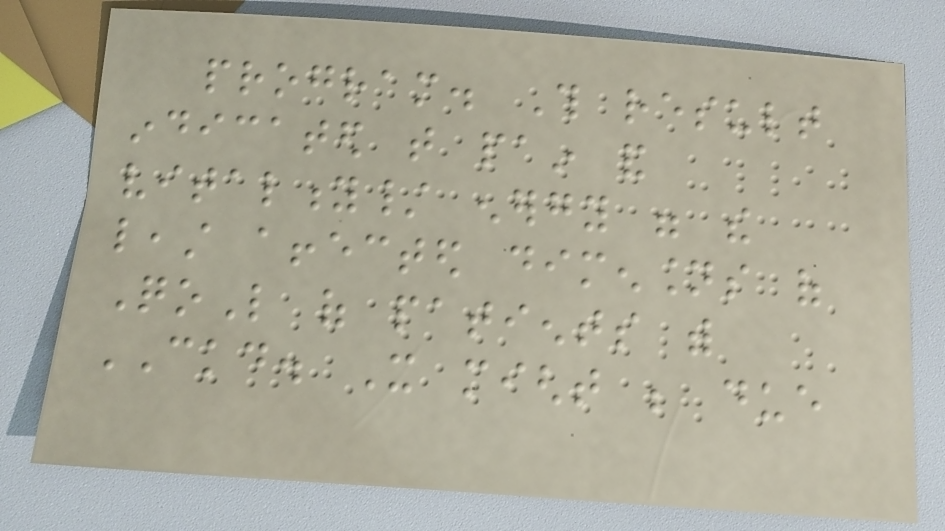program. This result
indicated that pain and
vitality/ energy were the
least affected dimensions of
QoL of patients with
CKD. It might be due
